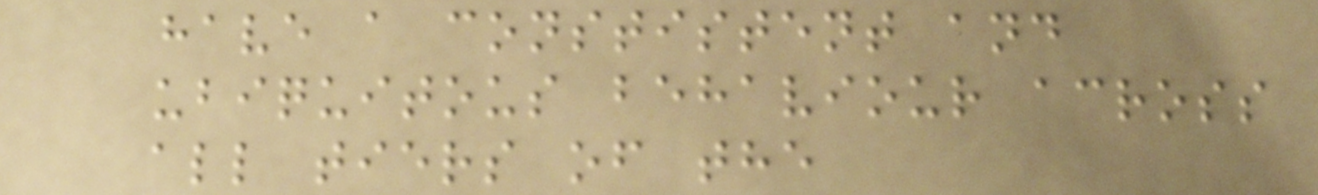have a constistent and
ubiquitous behaviour across
all tiers of the
